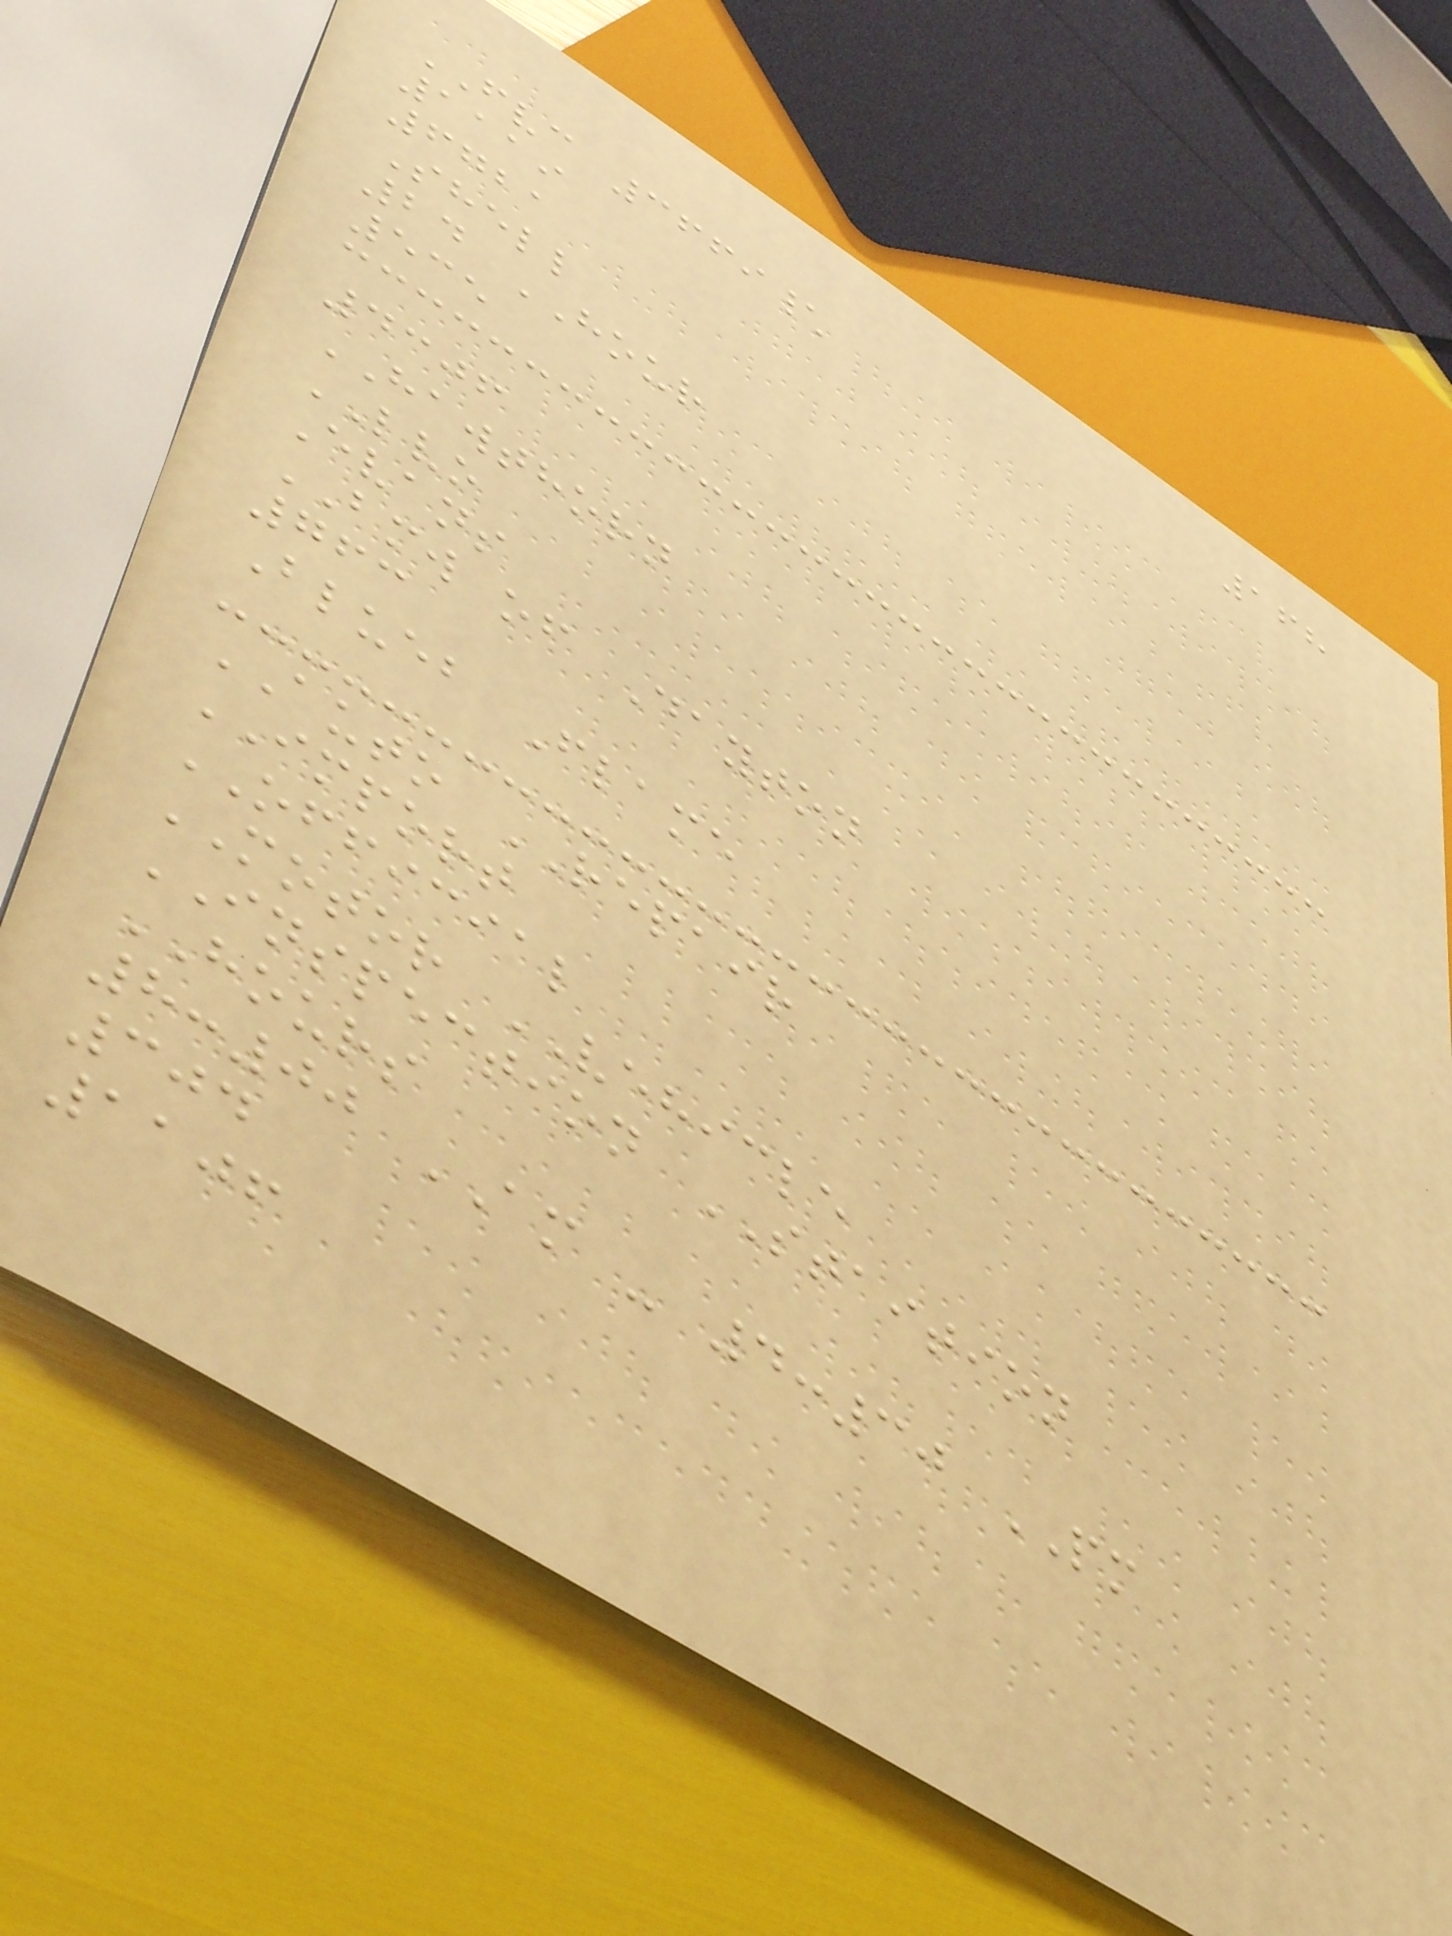168
FVC 3669\
1119
6721
Shell
24 HOUR
535
4306
HAWTHORN
LVO
Evans
BMW of Dayton
763
Blueb Flame
AUTO REPAIR
IMPORT
OFFICIAL
MOTOR VEHICLE
INSPECTION STAITION
HOURS
8:00 AM - 4:30 PM
304
1106
